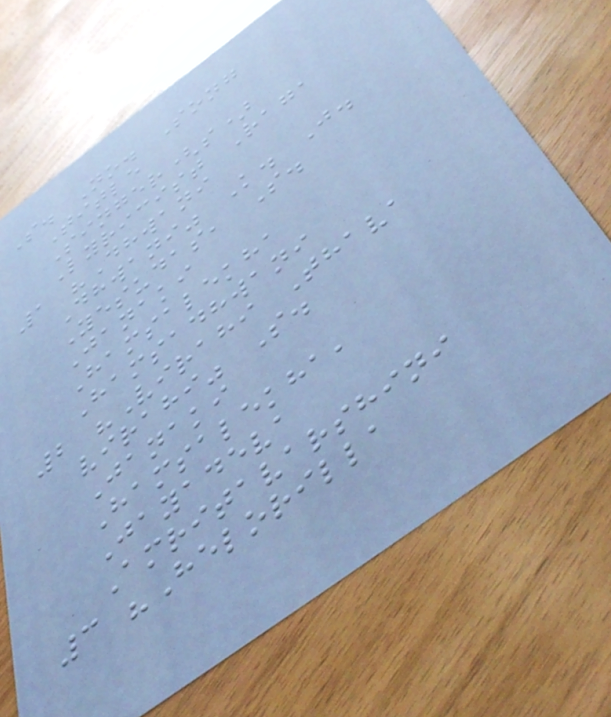S. No. Song
Title
Singer(s)
Lyricist Raga
1 "Dhwani
Dhwani" K. J.
Yesudas, S.
Janaki
Hamsalekha
Hamsadhwani
2 "Virahi Thava
virahi" S.
Janaki
Hamsalekha,
Jayadeva
Amritavarshini
3 "Helorilla
